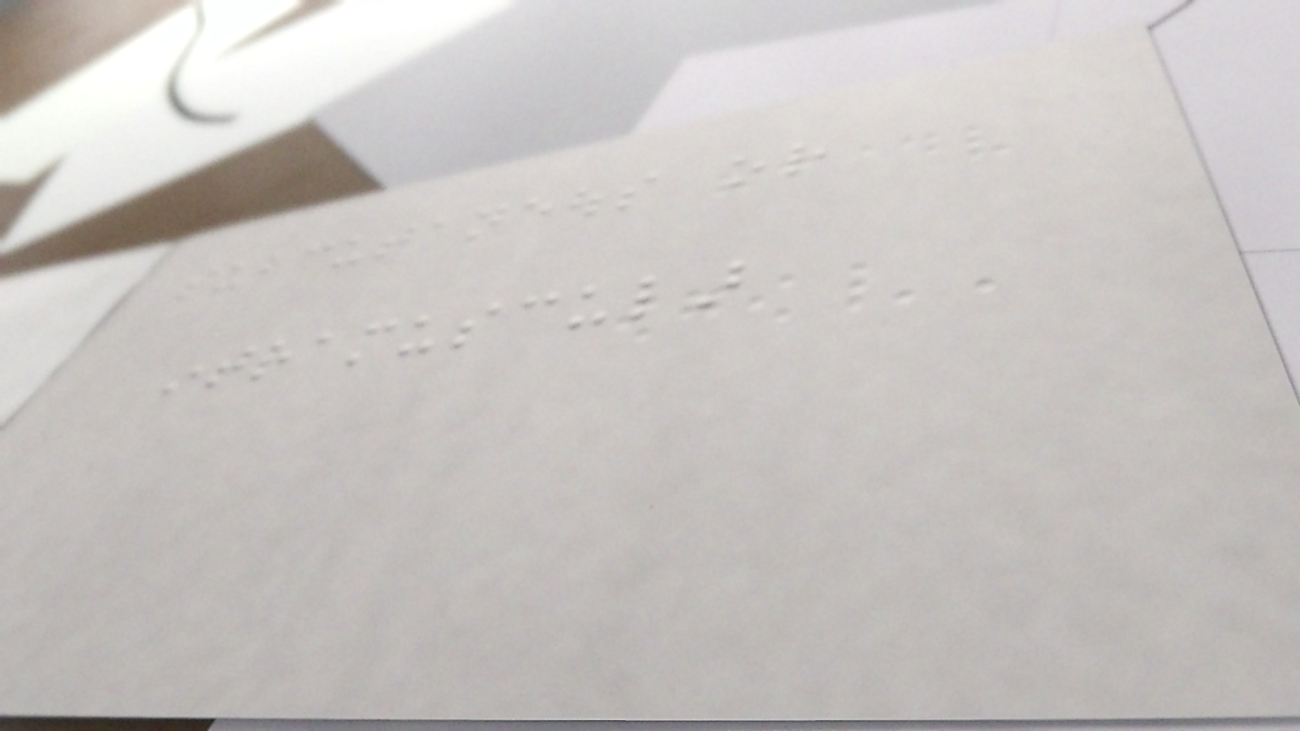subcutaneous or
intramuscular
